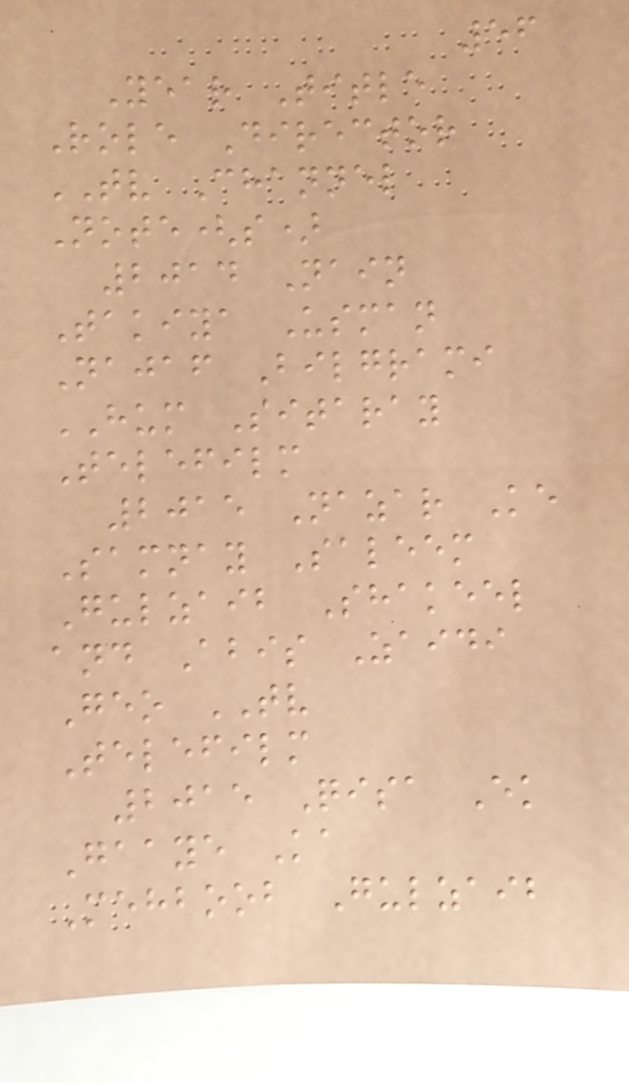56
Year Title
Role Director
TV Channel
Note(s)
2014 Nain
Takiya Usman
Najaf Bilgrami
HUM Sitaray
Telefilm
2015 Nazar Ke
Samnay Saleem
Gulzaib Shakeel
and Abis Zaidi
Geo TV
Telefilm
2015 Qisa Ek
Gaaye Ka
Mehboob Gulzaib
